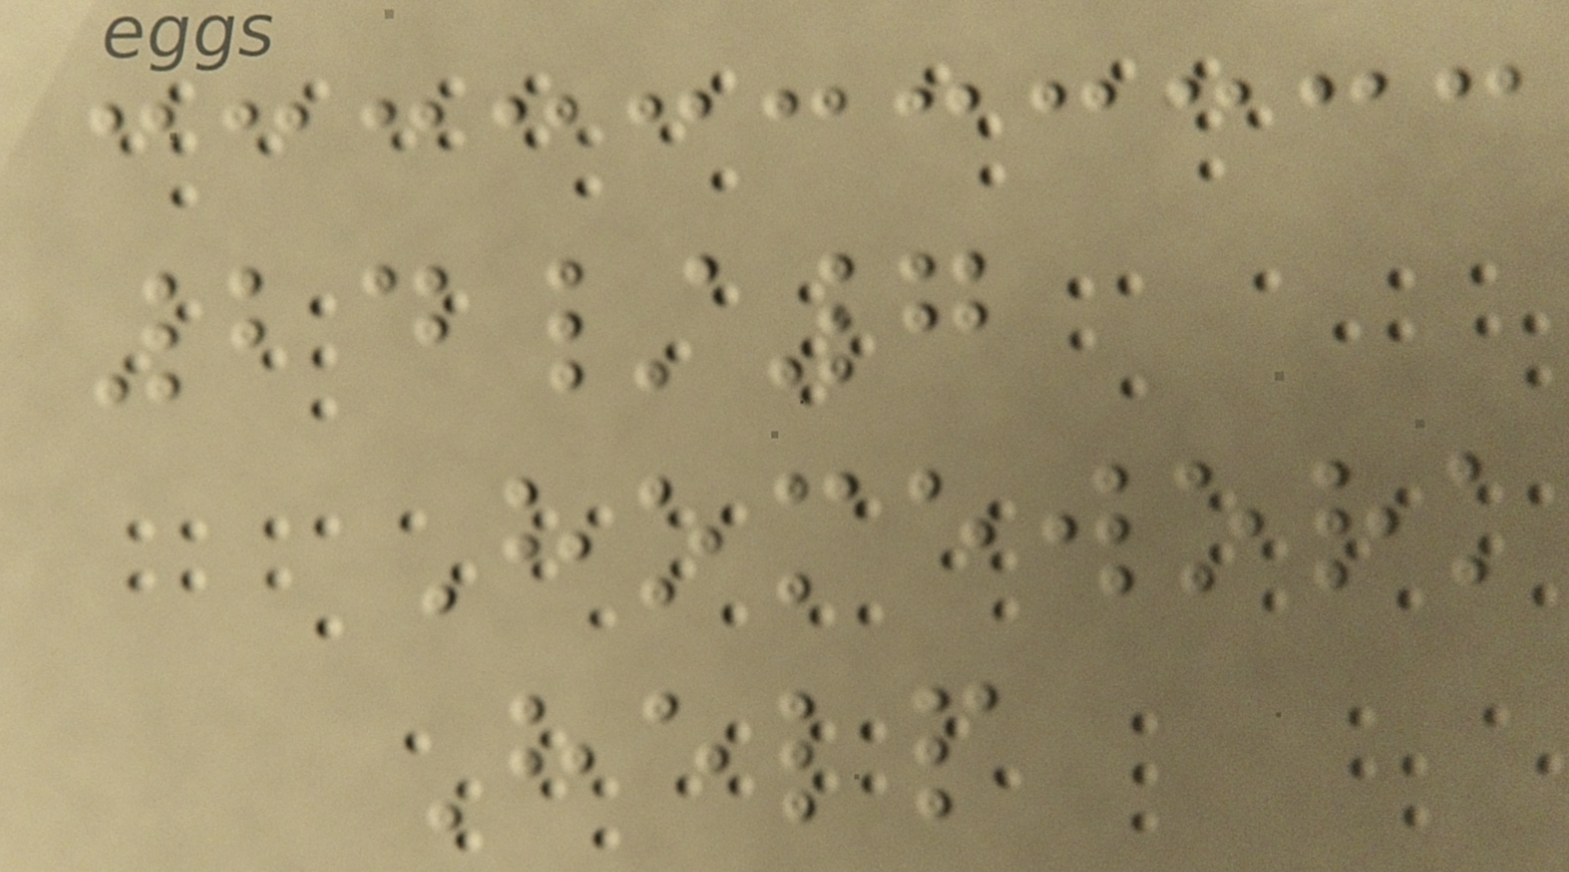24/7
Homework
Help
